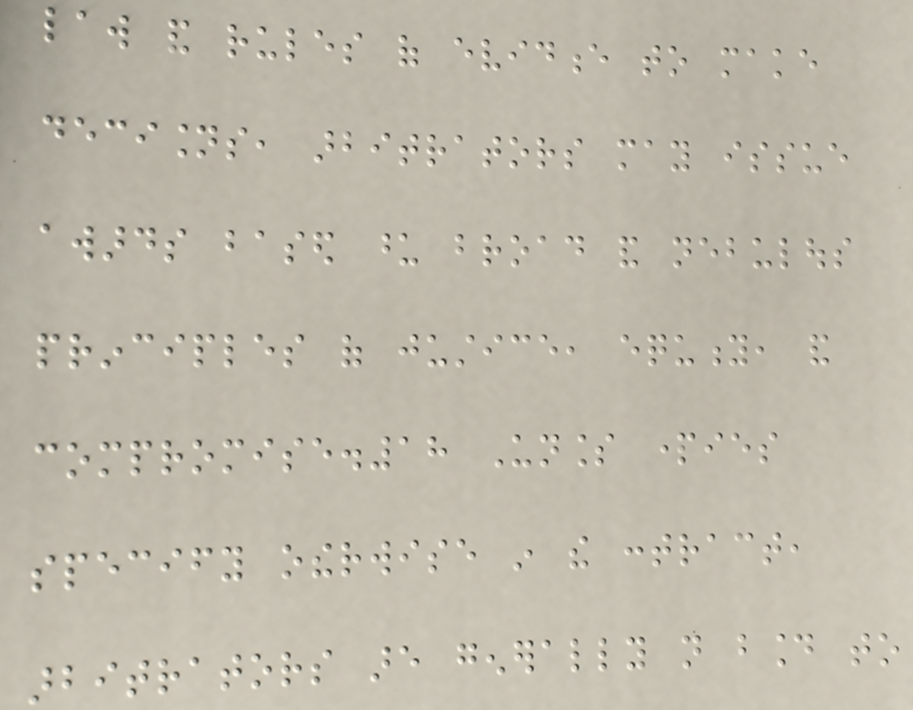law and rules of evidence to make
decisions, arbitrators may issue
awards based upon broad and nebulous
principles of justice, equity, and
compromise.18 Unless parties
specify otherwise in the contract,
arbitrators are generally not bound to
